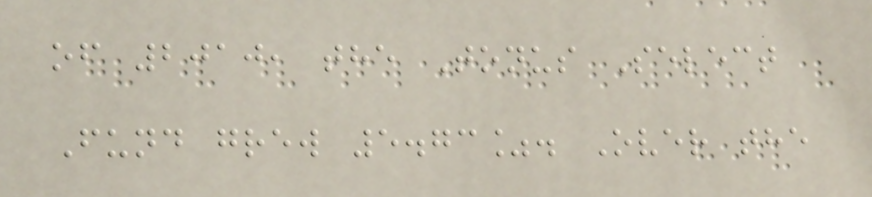of 2010, the Tonus Select
Fund grew 5.73%. Over the
